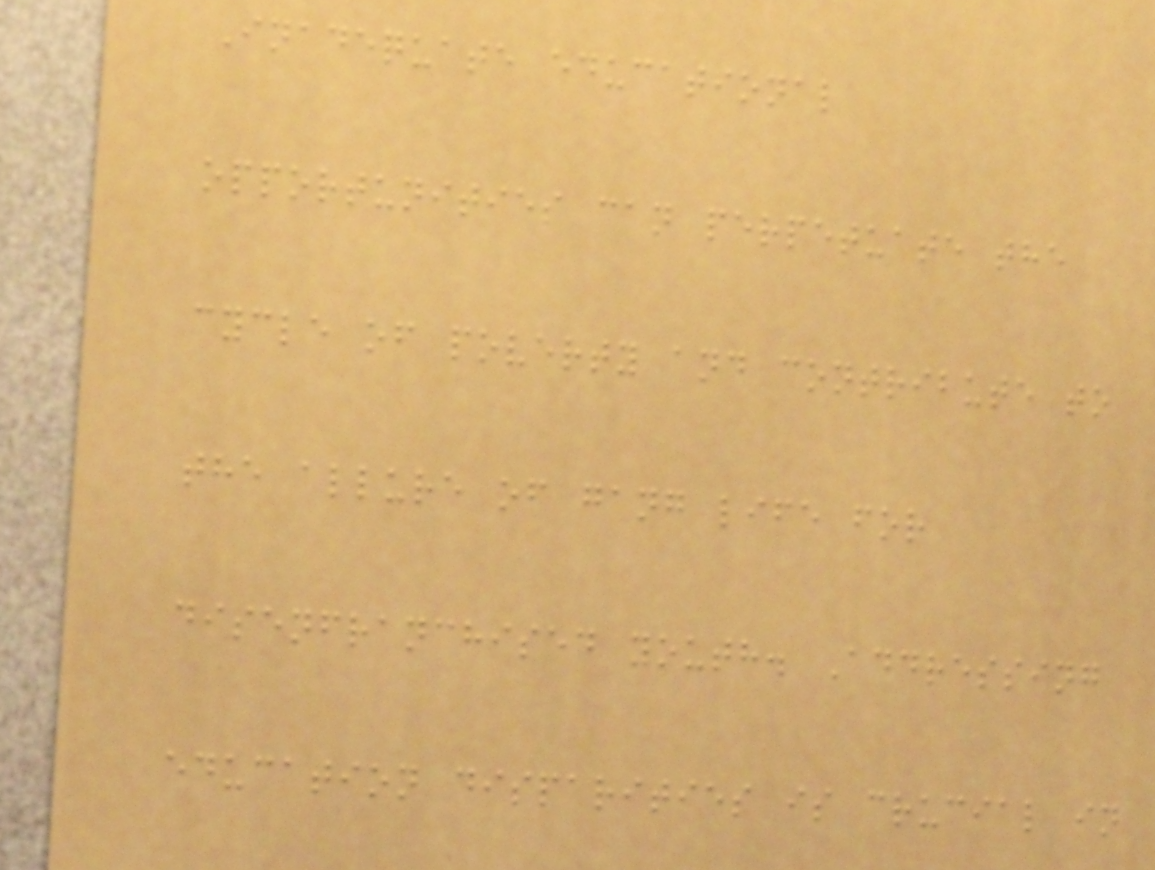Inadequate educational
opportunities can perpetuate the
cycle of poverty and contribute to
the allure of gang life for
disenfranchised youth. Addressing
education disparities is crucial in
